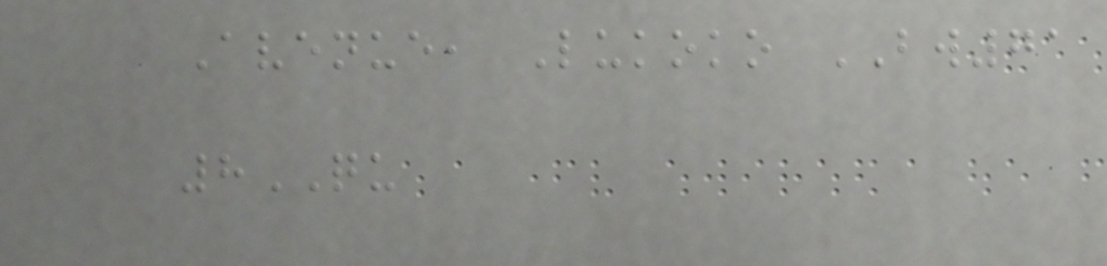Avenue, Lukoko BW71
8QU
